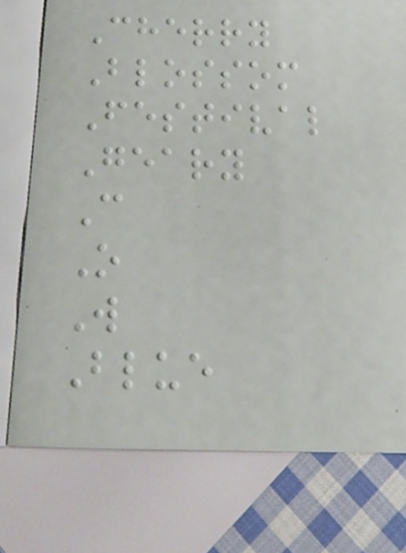Cherry
Blossom
Festival
Geary
C
O
W
Blue
